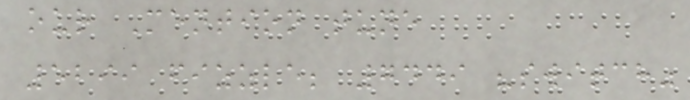our Mention tune
5299 fizzle; 7449 "switch"
